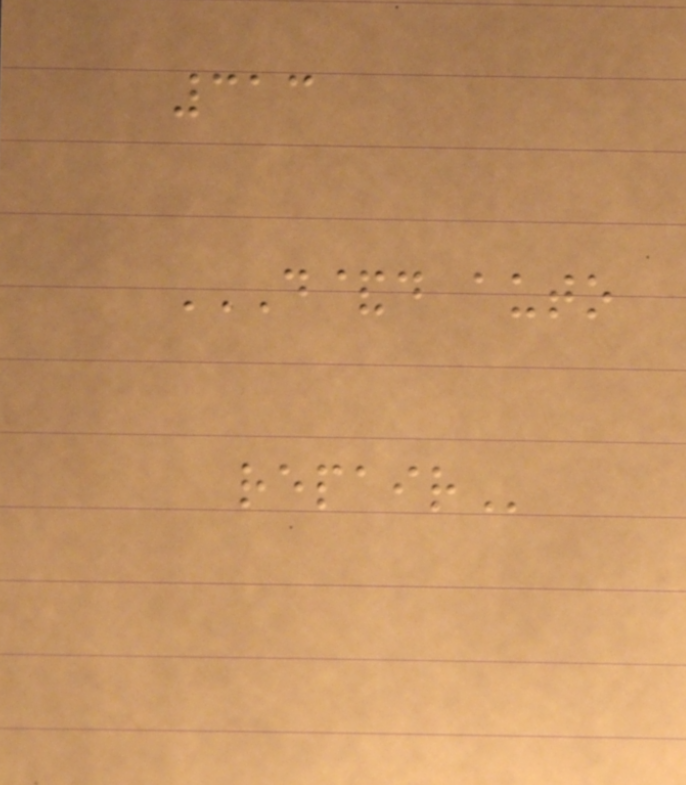313
D&D AUTO
REPAIR
